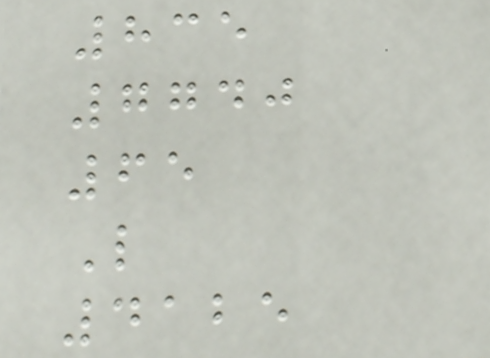835
7740
65
L
4125
